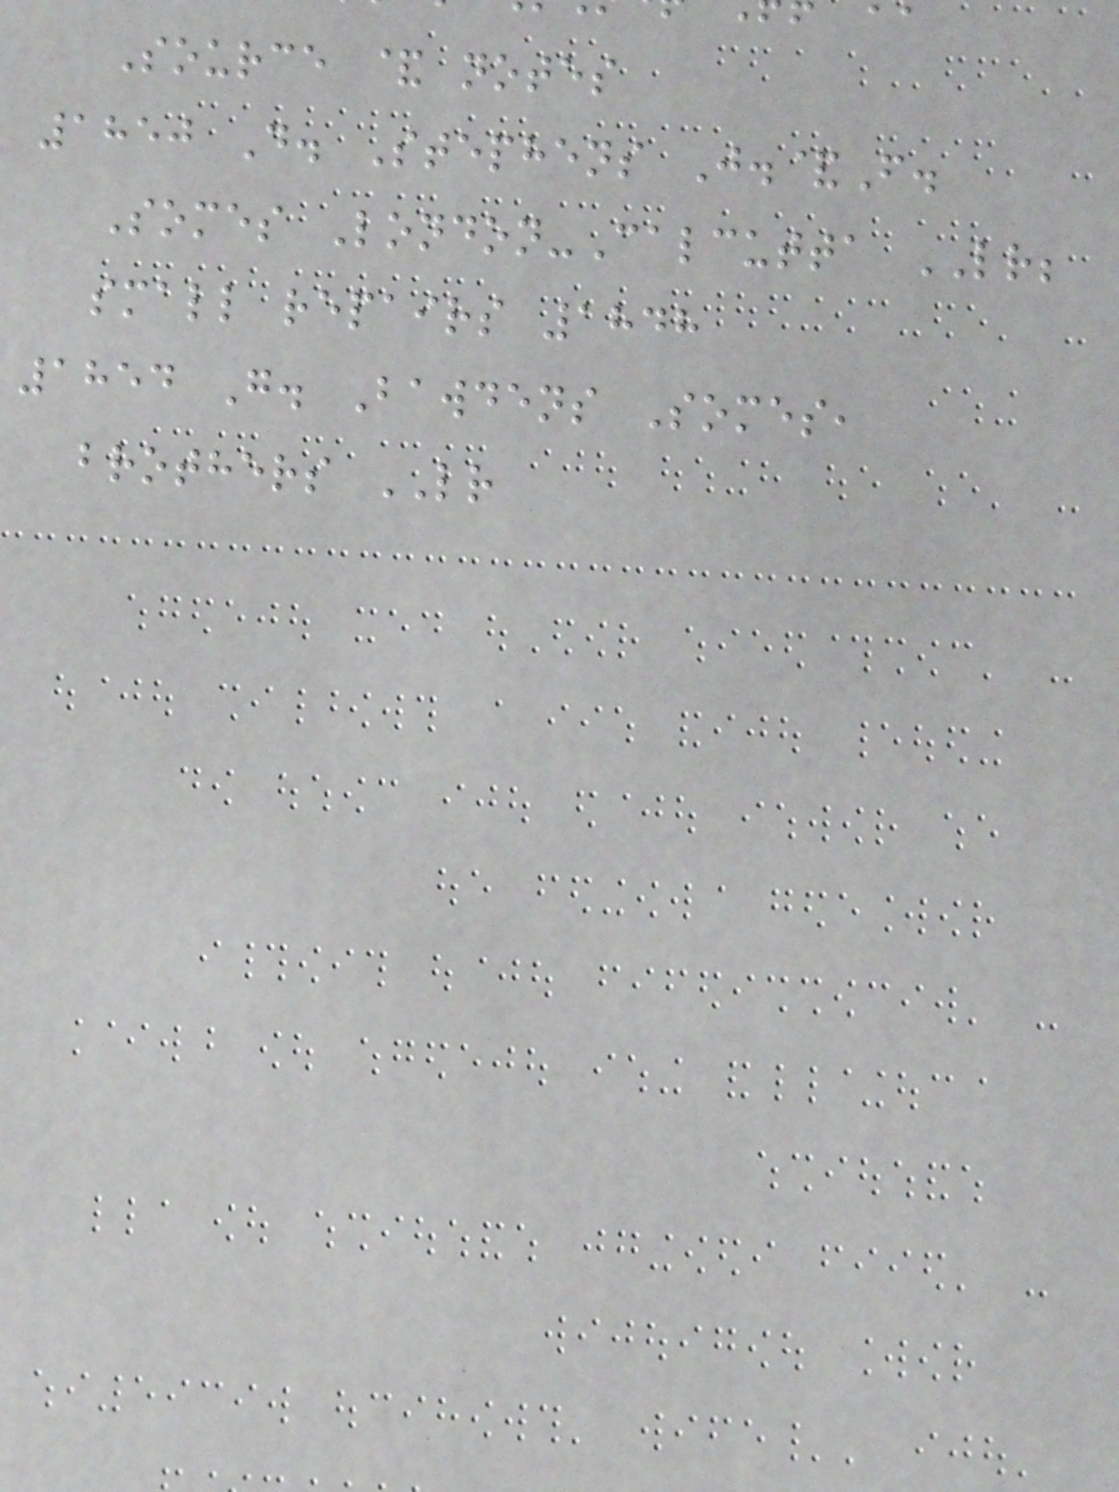Source & notes
1850 D. Stephens J.&F.
Somes London-Calcutta LR;
small repairs 1848
1854 G. Bawdens Somes,
brothers LR
